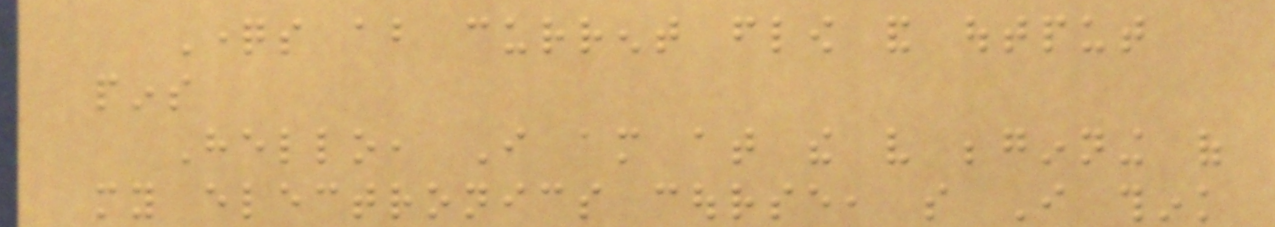Questions about current flow and output
pins
Hello, I am at the very beginning of
my electronics course, so I think
